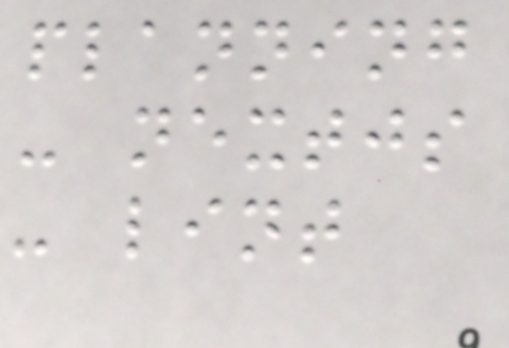planning
- nextjs
- lint
